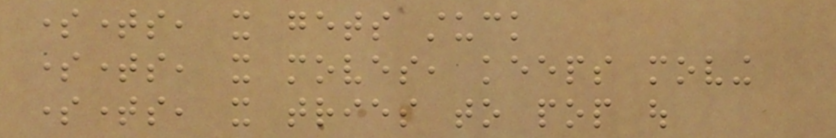sometimes, it gets stuck
sometimes, it moves, keeps moving
sometimes, it tries to pop out
